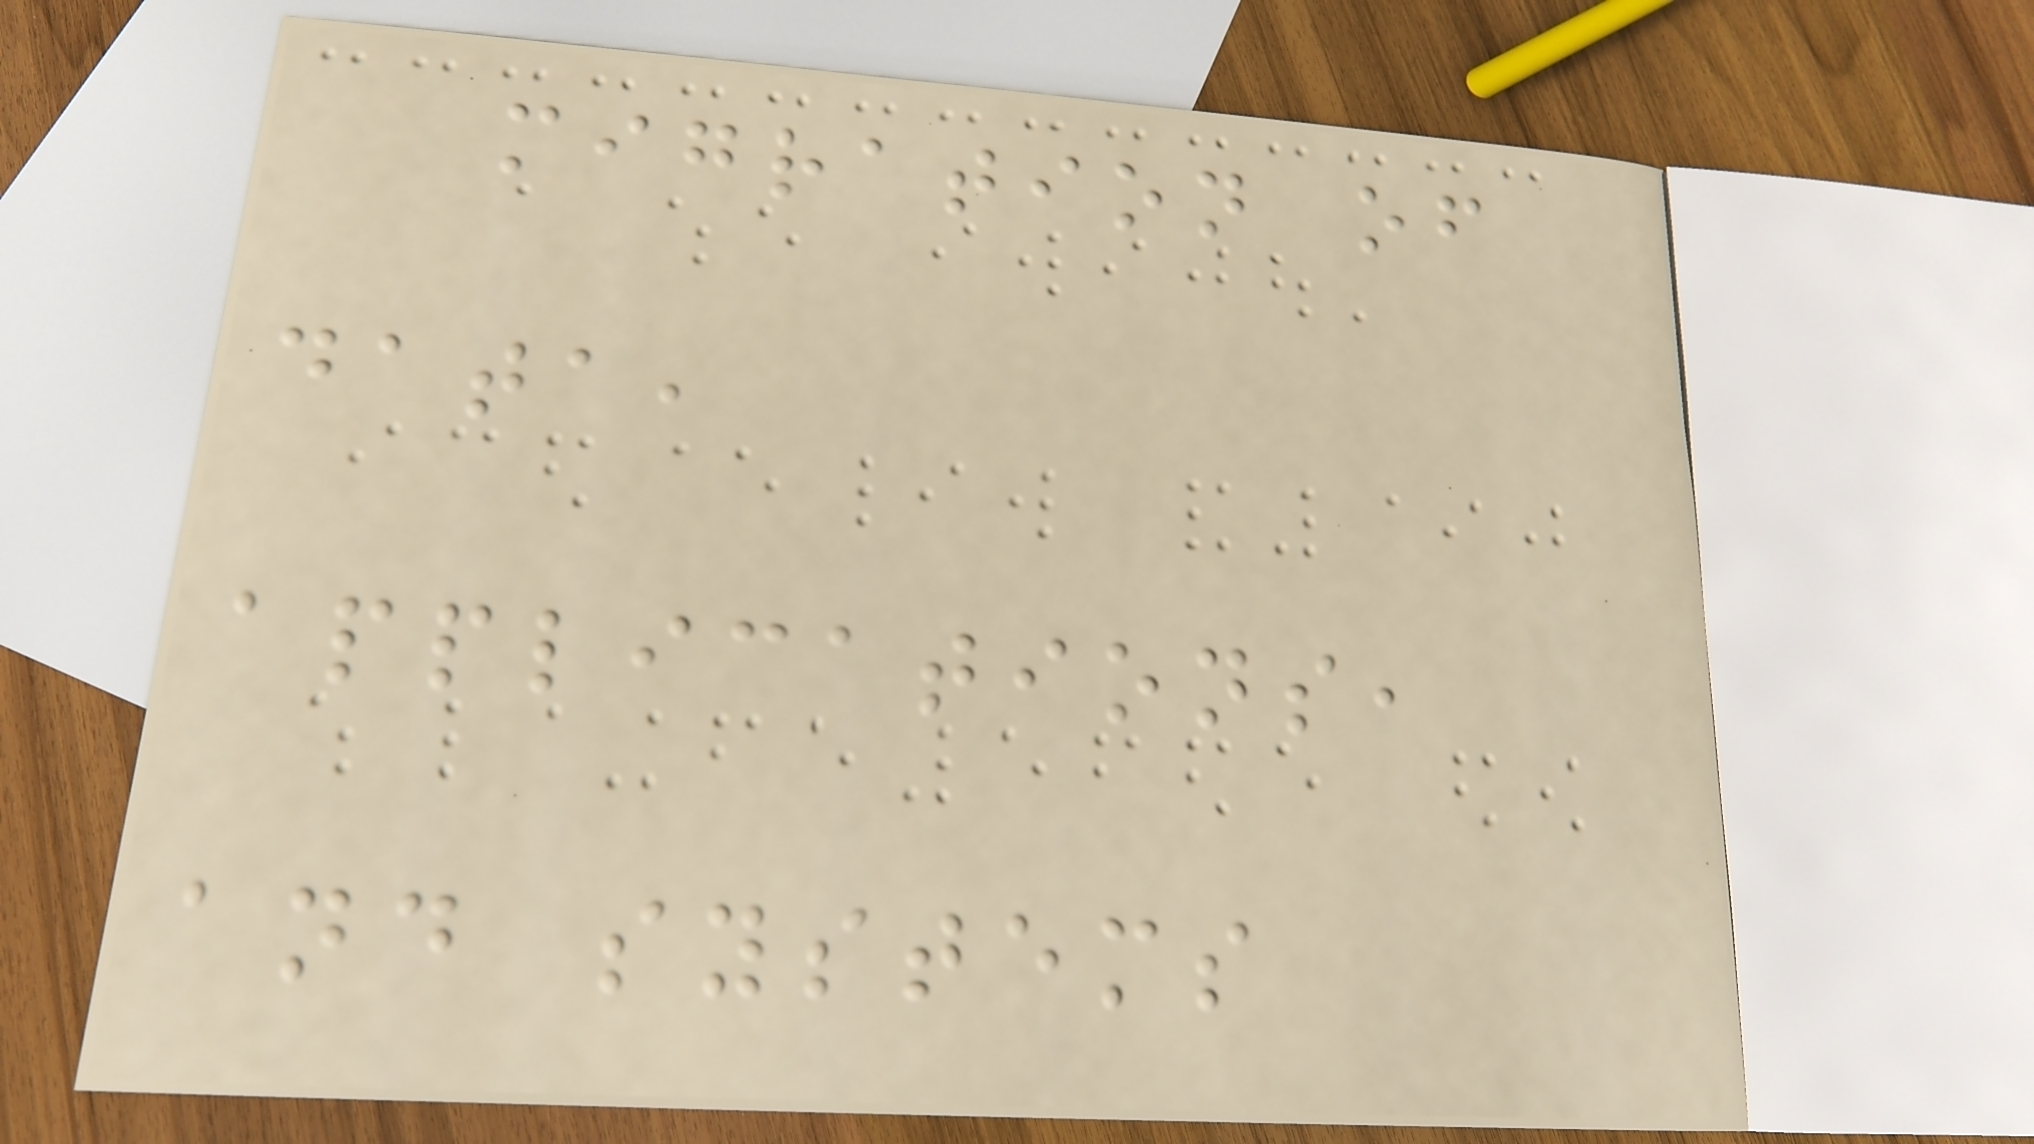migration of
data,
applications,
and systems
